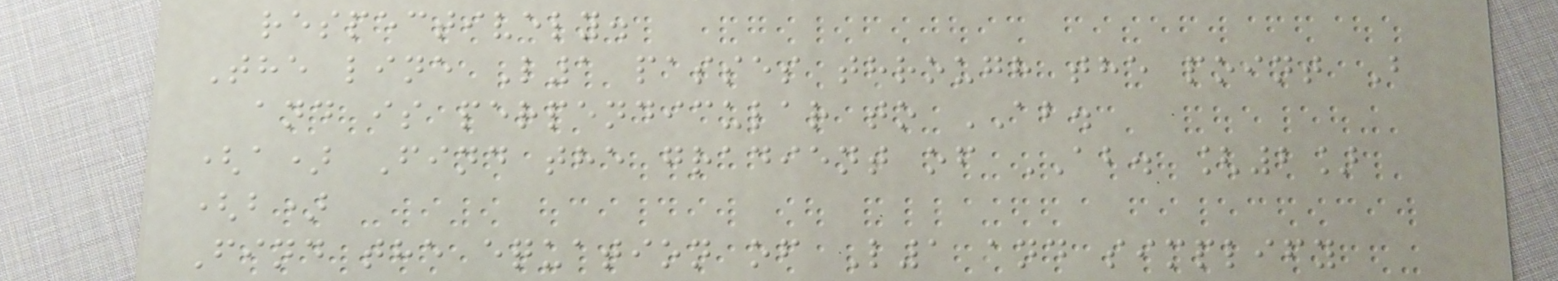respectively.
The line L1 passes through the point B
and is perpendicular to AB.
(a) Find the gradient of AB. [2]
(b)
Find the equation of L1 and simplify
